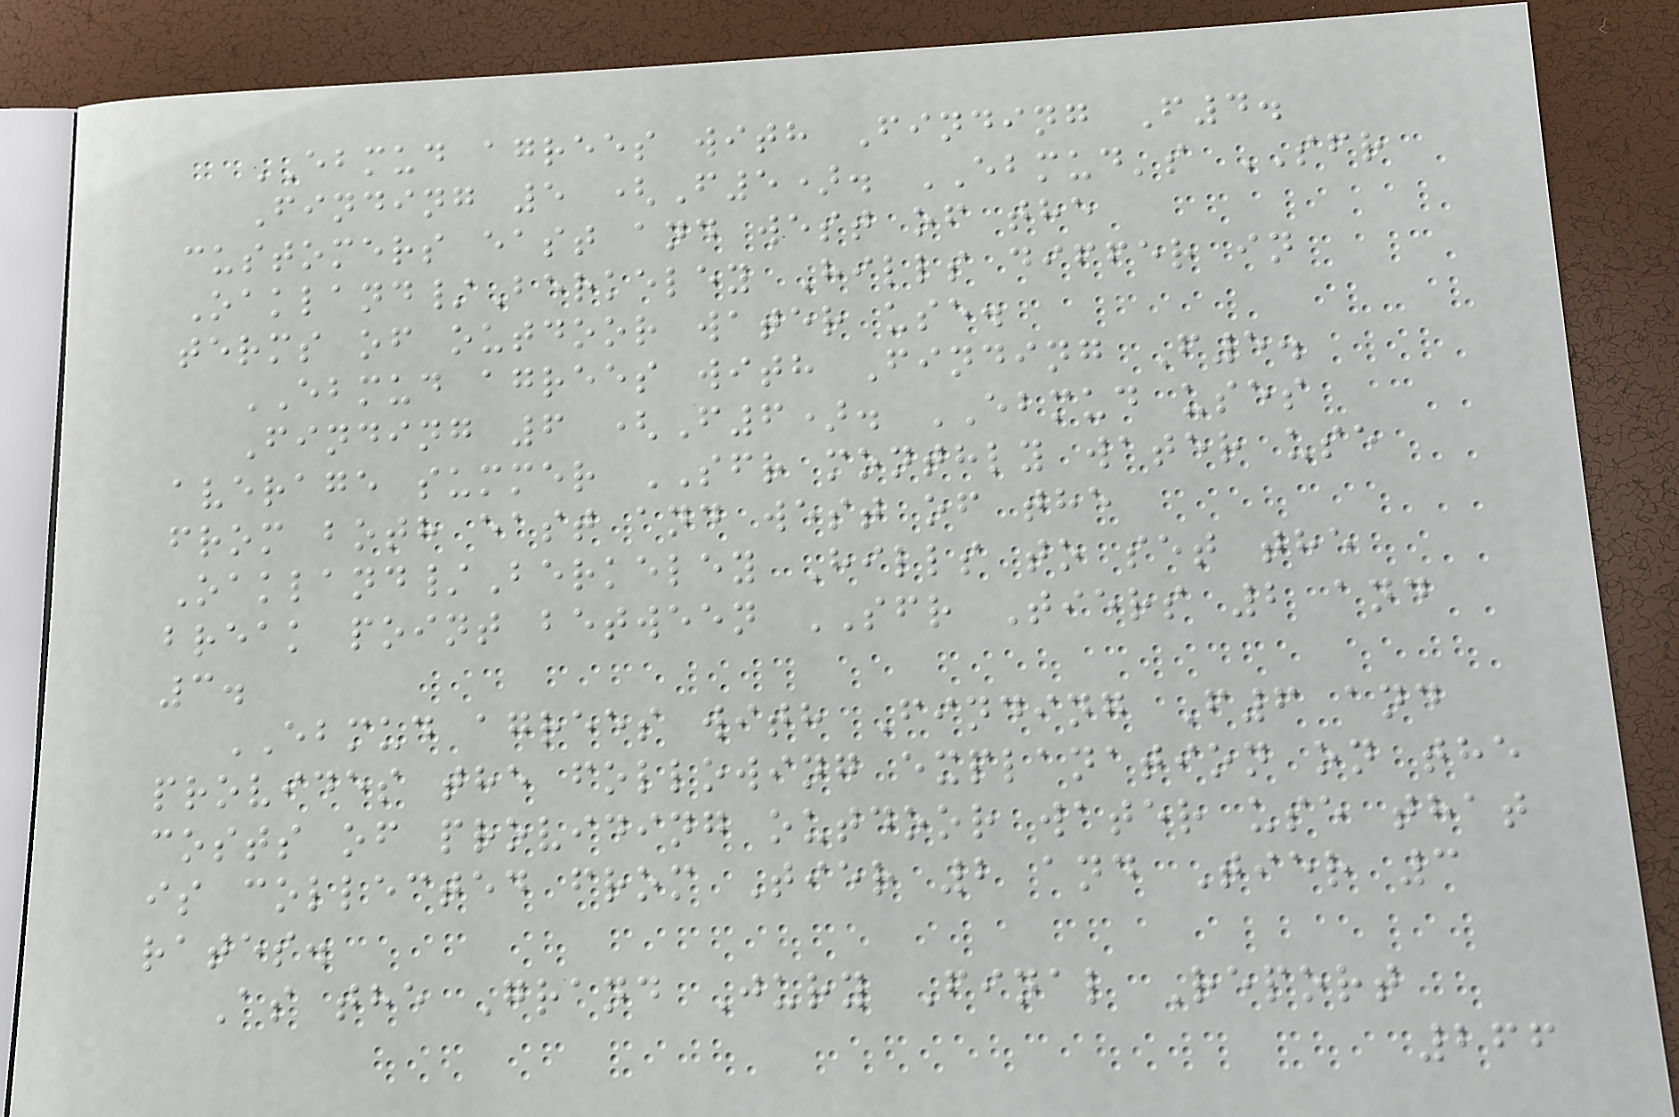EBMUD agrees with Finding F4.
Finding 5 (F5). EBMUD's SFR
customers east and west of the
Oakland/Berkeley Hills differ in
terms of outdoor water use.
EBMUD agrees with Finding F5.
Finding 6 (F6). EBMUD uses
average summer SFR monthly water use
from both east and west of the
Oakland/Berkeley Hills to set the
break point between SFR Tiers 2 and
3.
EBMUD agrees with Finding F6 and
provides the following explanation on the
costs of providing outdoor water use that
is collected from Tier 2 and Tier 3
rates.
As the Grand Jury Final Report
266
